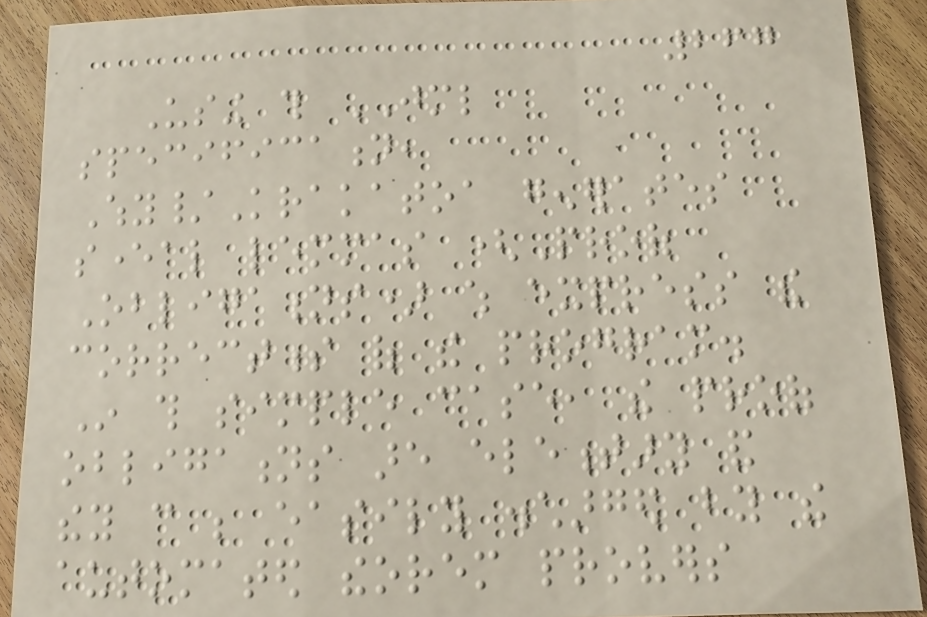267
Using this JML
specification,
Why/Krakatoa generates
several lemmas (Proof
Obligations) which express the
correctness of the program.
In this simple case, the proof
obligations are elementary and
they can be easily discharged by the
automated theorem provers
